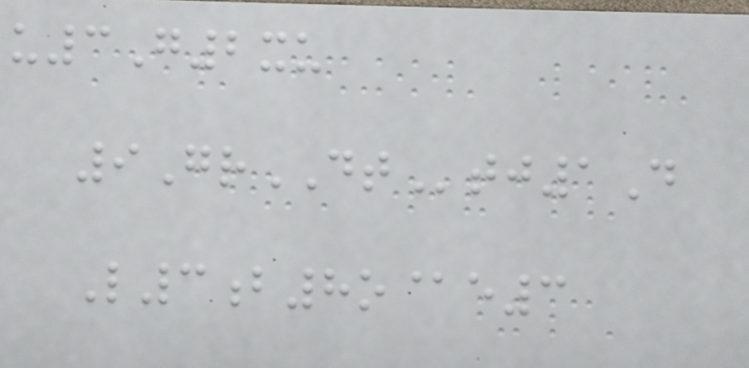u3G2xu
9GrDTtj1D
L3b8o@e3
